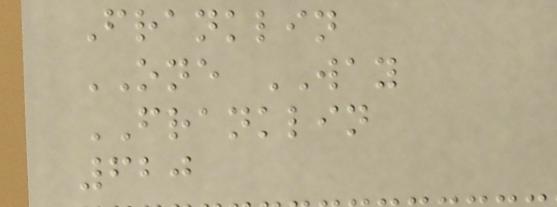Franklin
ONE WAY
FRANKLIN
620
